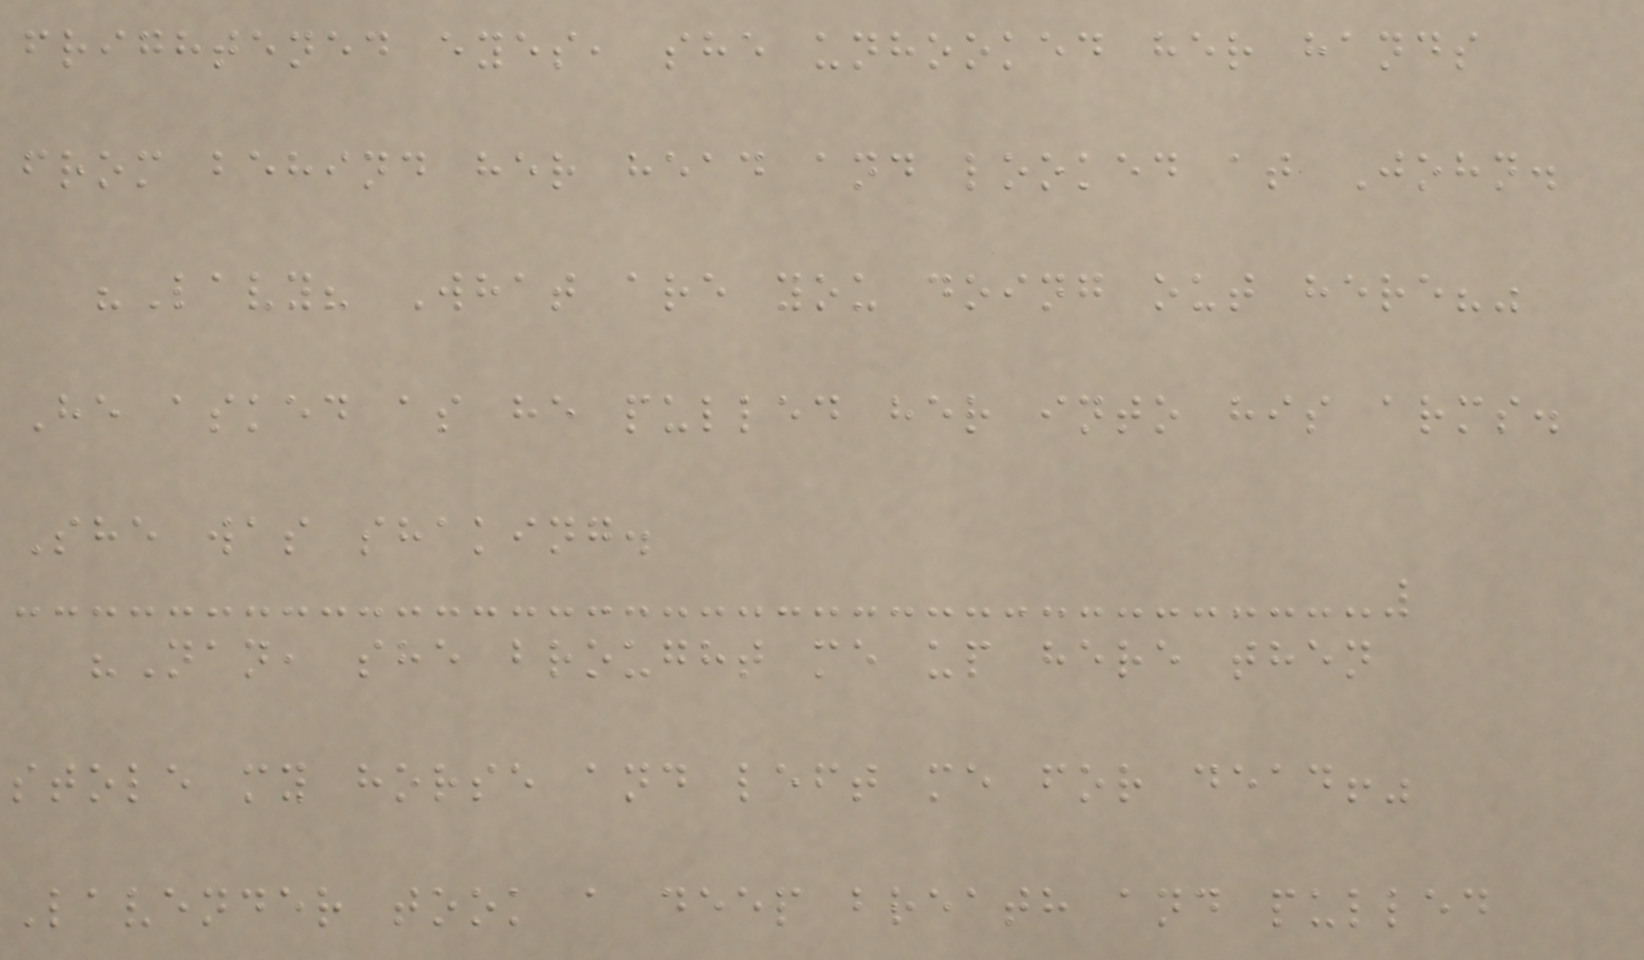frightened eyes, she unhooked her hands
from behind her head and looked at John.
"Lavy? What are you doing out here?"
He asked as he pulled her into his arms.
She was shaking.
"Nan, she brought me up here then
stole my horse and left me for dead!"
Lavender took a deep breath and pulled
